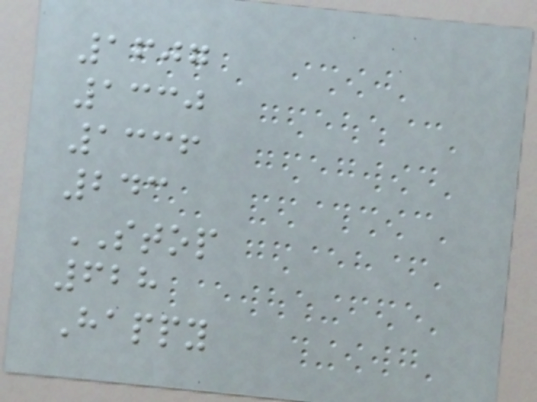1607
1330
1336
243
STOP
628
Happy
